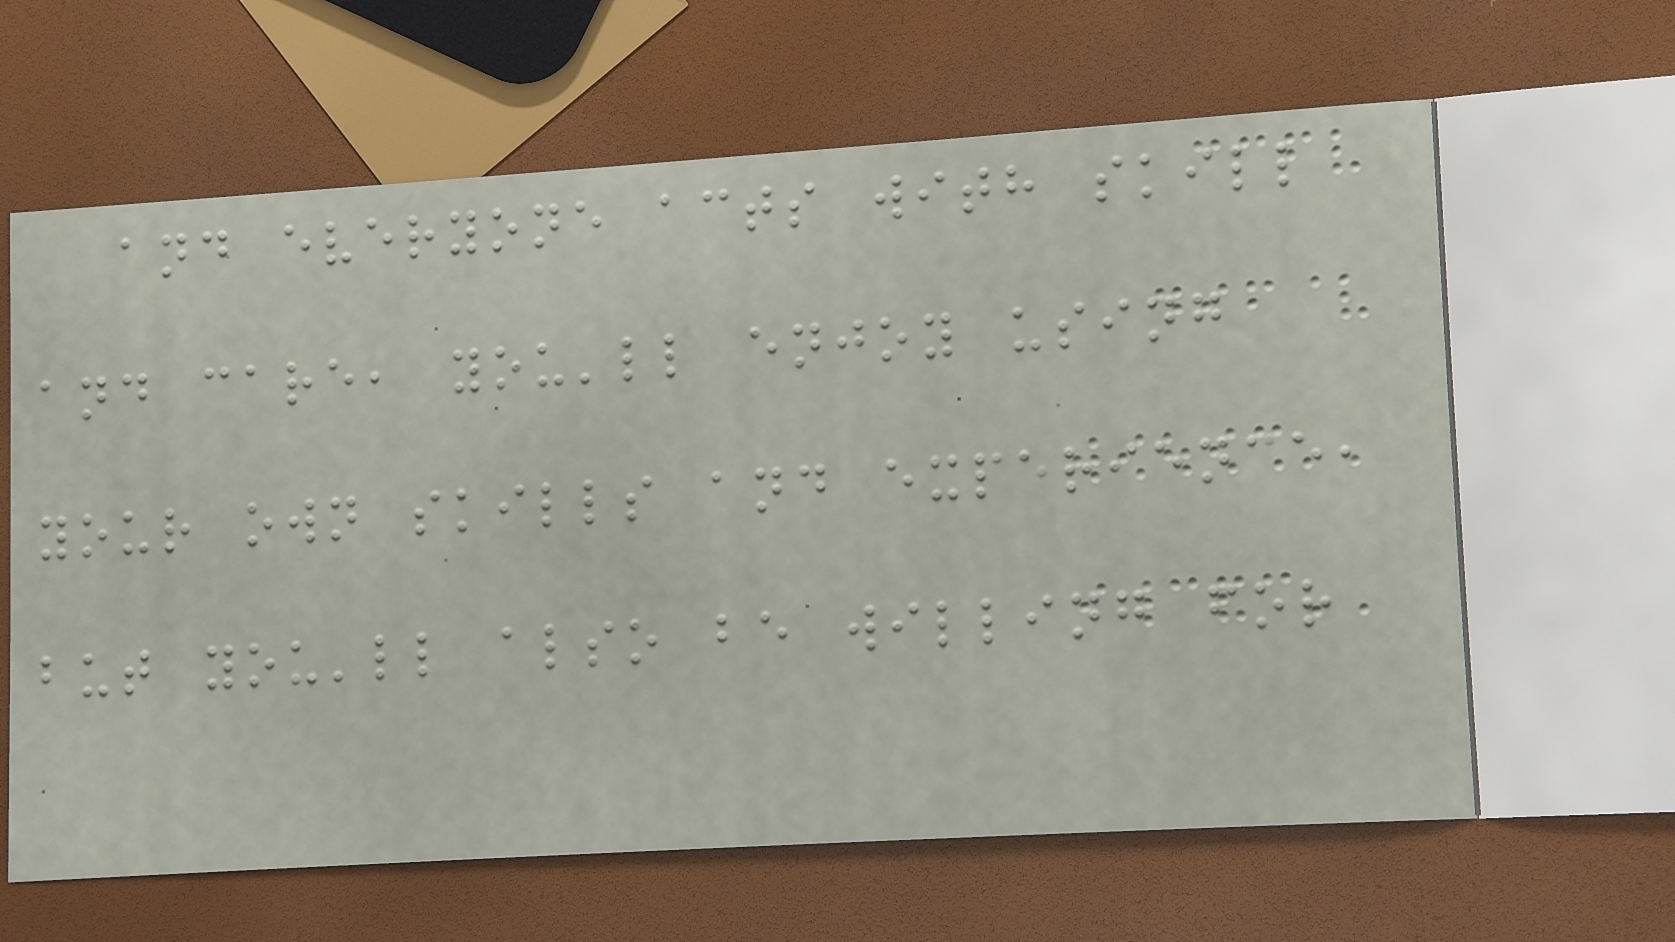and everyone acts with skill
and care, you'll enjoy using
your own skills and experience,
but you'll also be willing for
